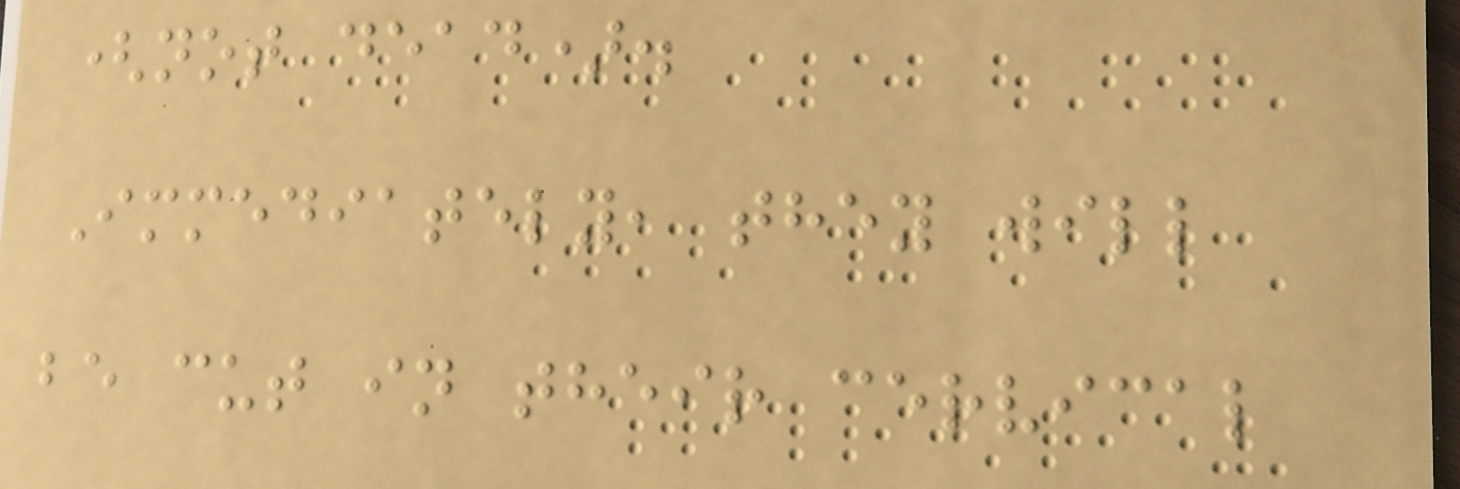(not dead).
Immediately, they will
be cut in their cervical
